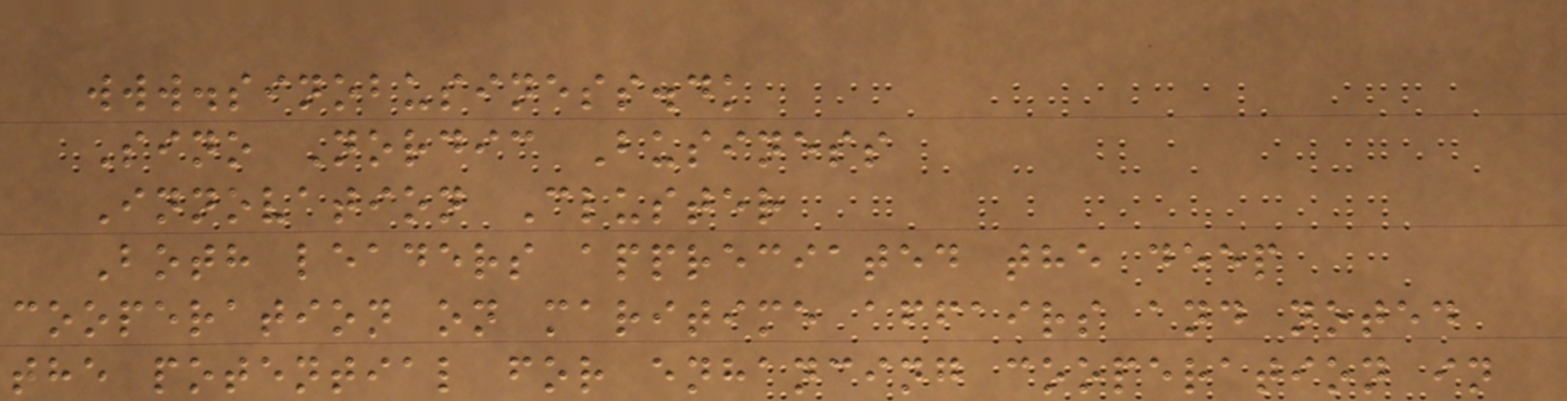www.sinobusiness.dk
Sino Nordic Business
Innovation Cluster
Both leaders appreciated the deep
cooperation on maritime affairs and noted
the potential for enhancing cooperation in
